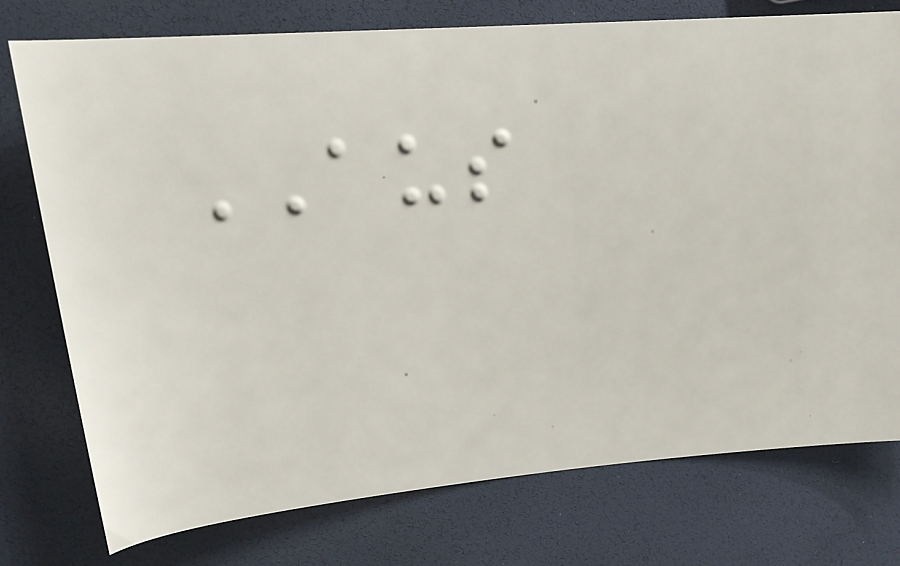AUS
